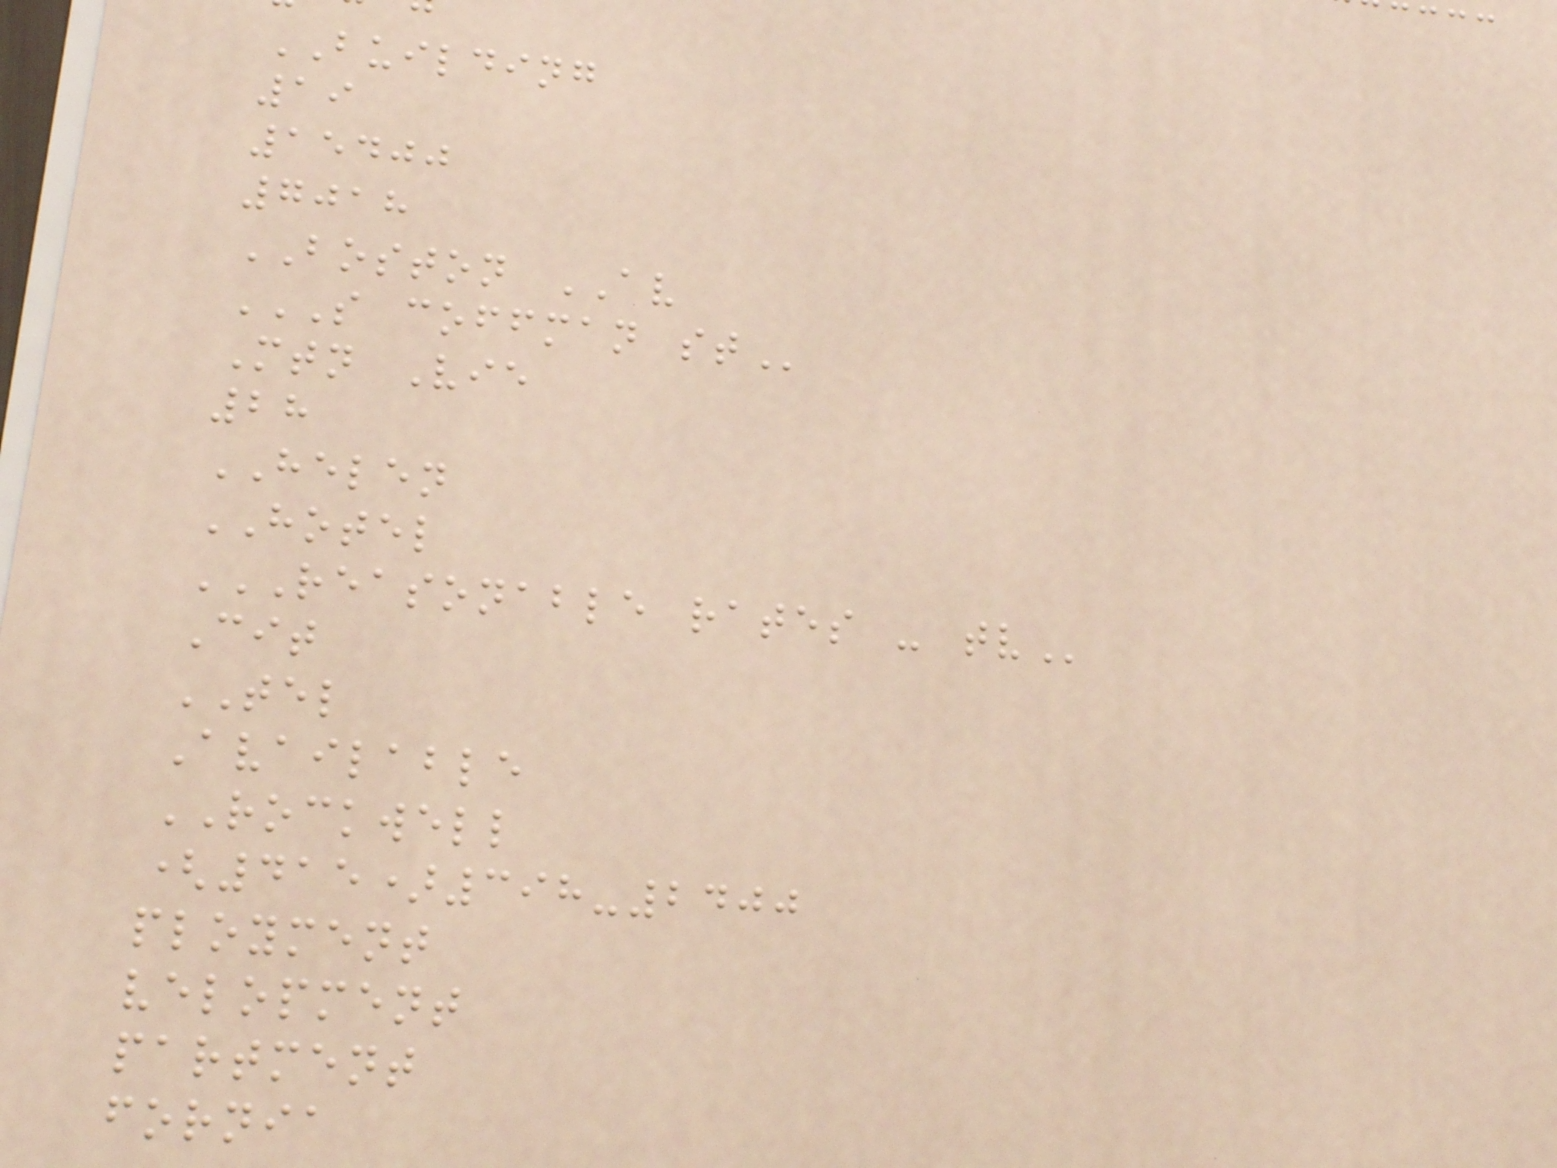BUILDING
19
15400
7018
BOSTON AV
S COFFMAN ST
Mtn Vie
28
HELEN
HOTEL
REASONABLE RATES - TV
Cit
TEL
Available
ROCKWELL
(415)398-2400
ployment
velopment
partment
fornia
